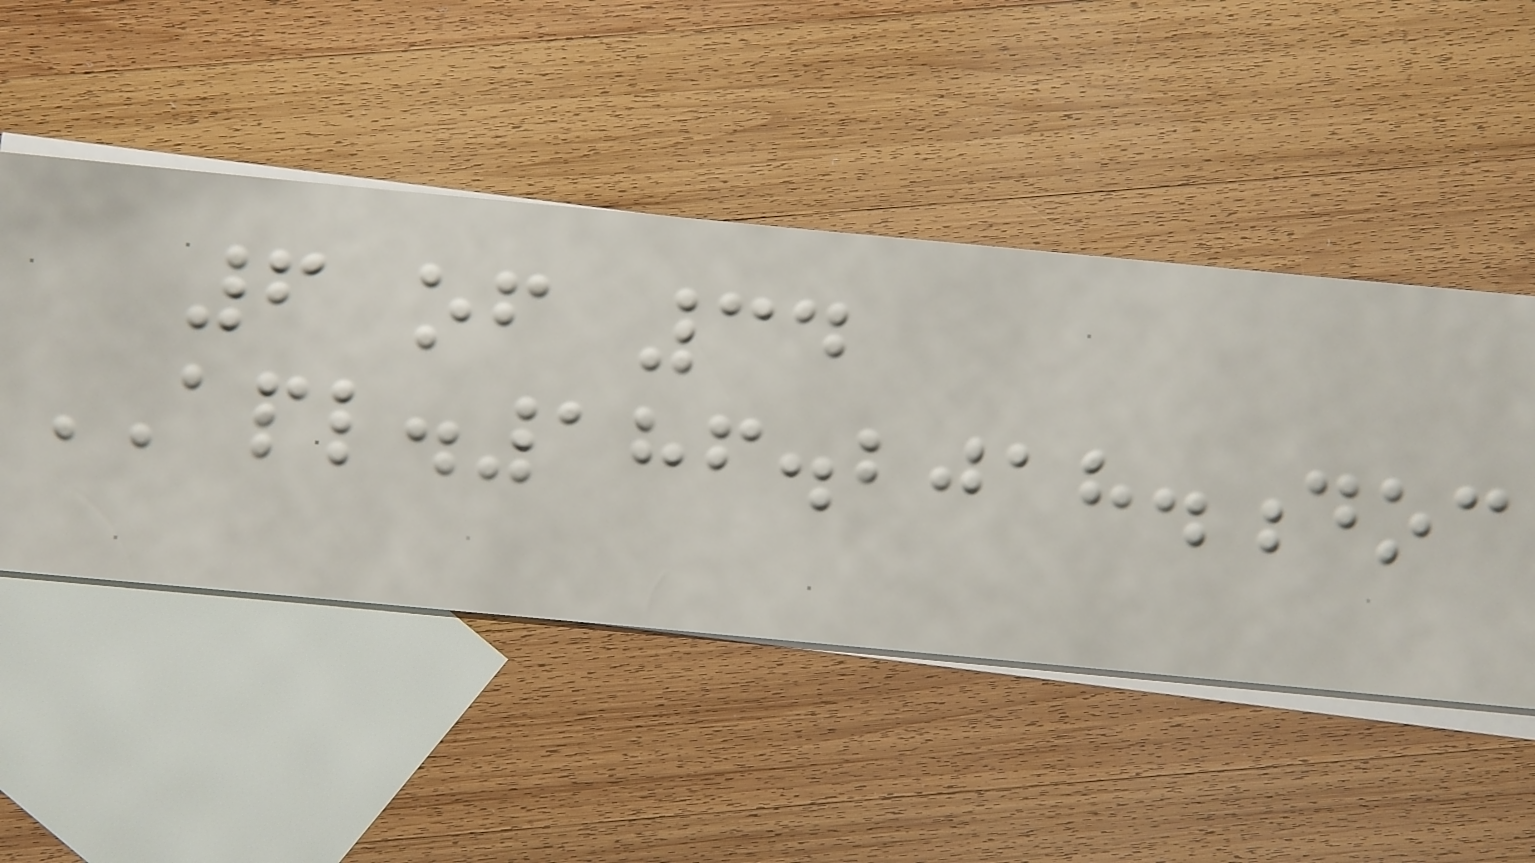6 of 34
APL.186.2018.doc
